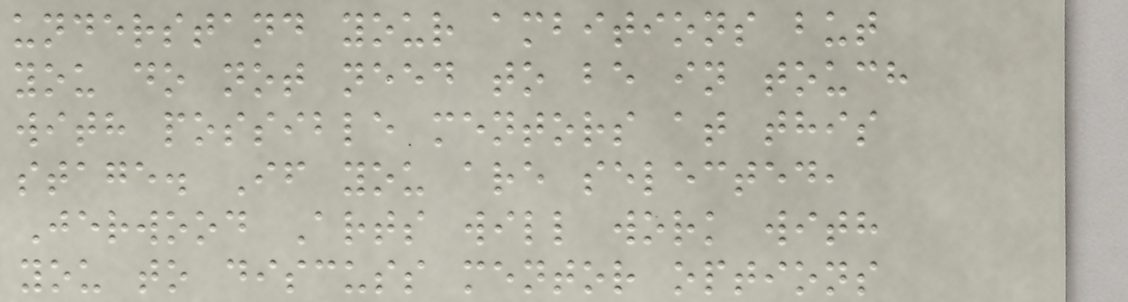understand your ambitions but
you do not need to be in touch
with possible mentors at this
stage. If you are selected,
Jerwood Arts will work with
you to discuss mentor options
